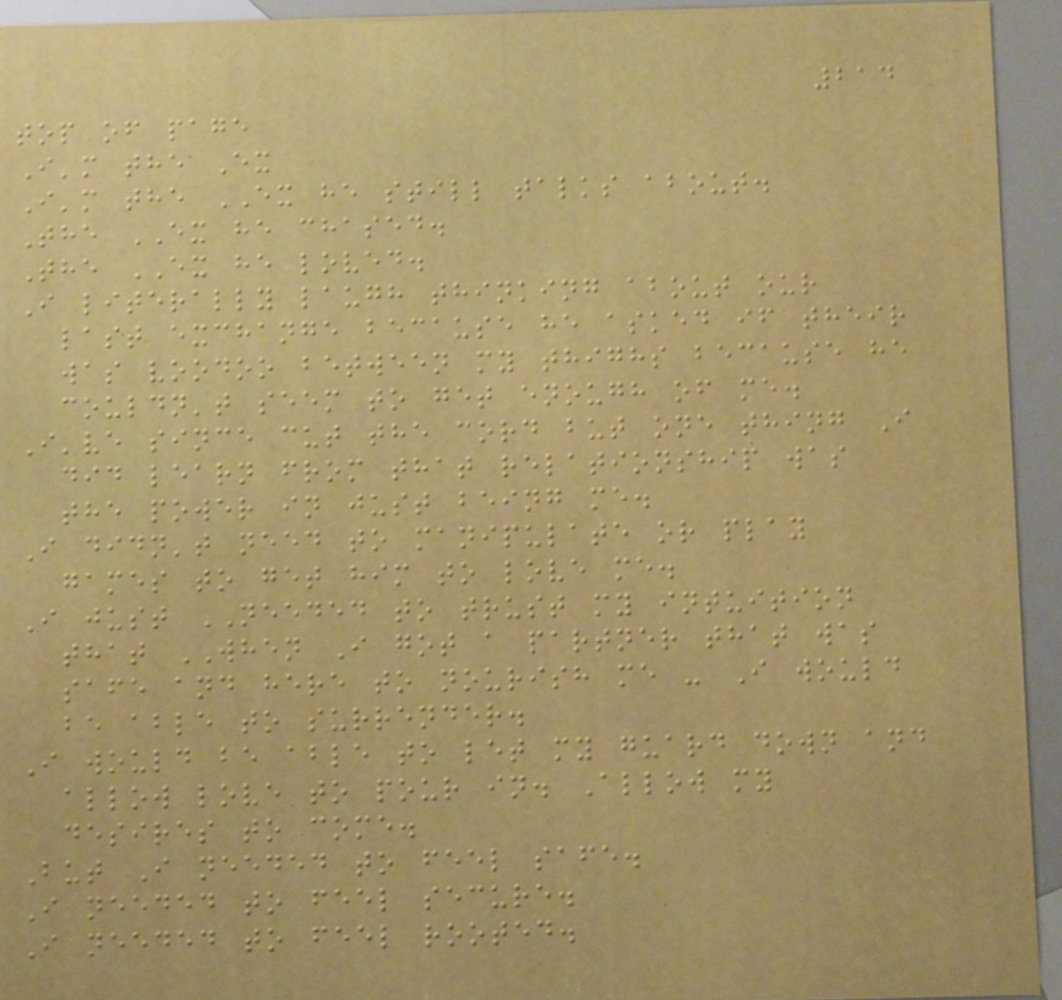214
top of page
I'm the Ex
I'm the EX he still talks about.
The EX he chased.
The EX he loved.
I literally laugh thinking about our
last exchange because he asked if their
was voodoo between my thighs because he
couldn't seem to get enough of me.
I've since cut the cord but one thing I
did learn from that relationship was
the power in just being me.
I didn't need to manipulate or play
games to get him to love me.
I just NEEDED to trust my intuition
that WHEN I got a partner that was
safe and here to nourish me - I would
be able to surrender.
I would be able to let my guard down and
allow love to pour in. Allow my
desires to come.
But I needed to feel safe.
I needed to feel secure.
I needed to feel rooted.
